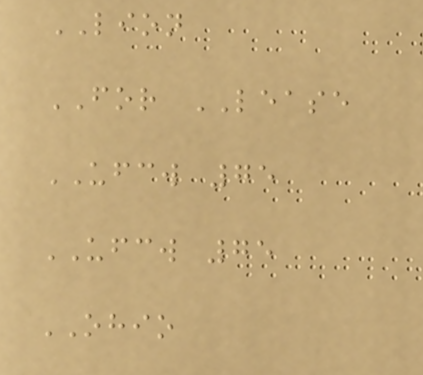LION
FOR LEASE
UFCW 75
UFCW 75
OHIO
